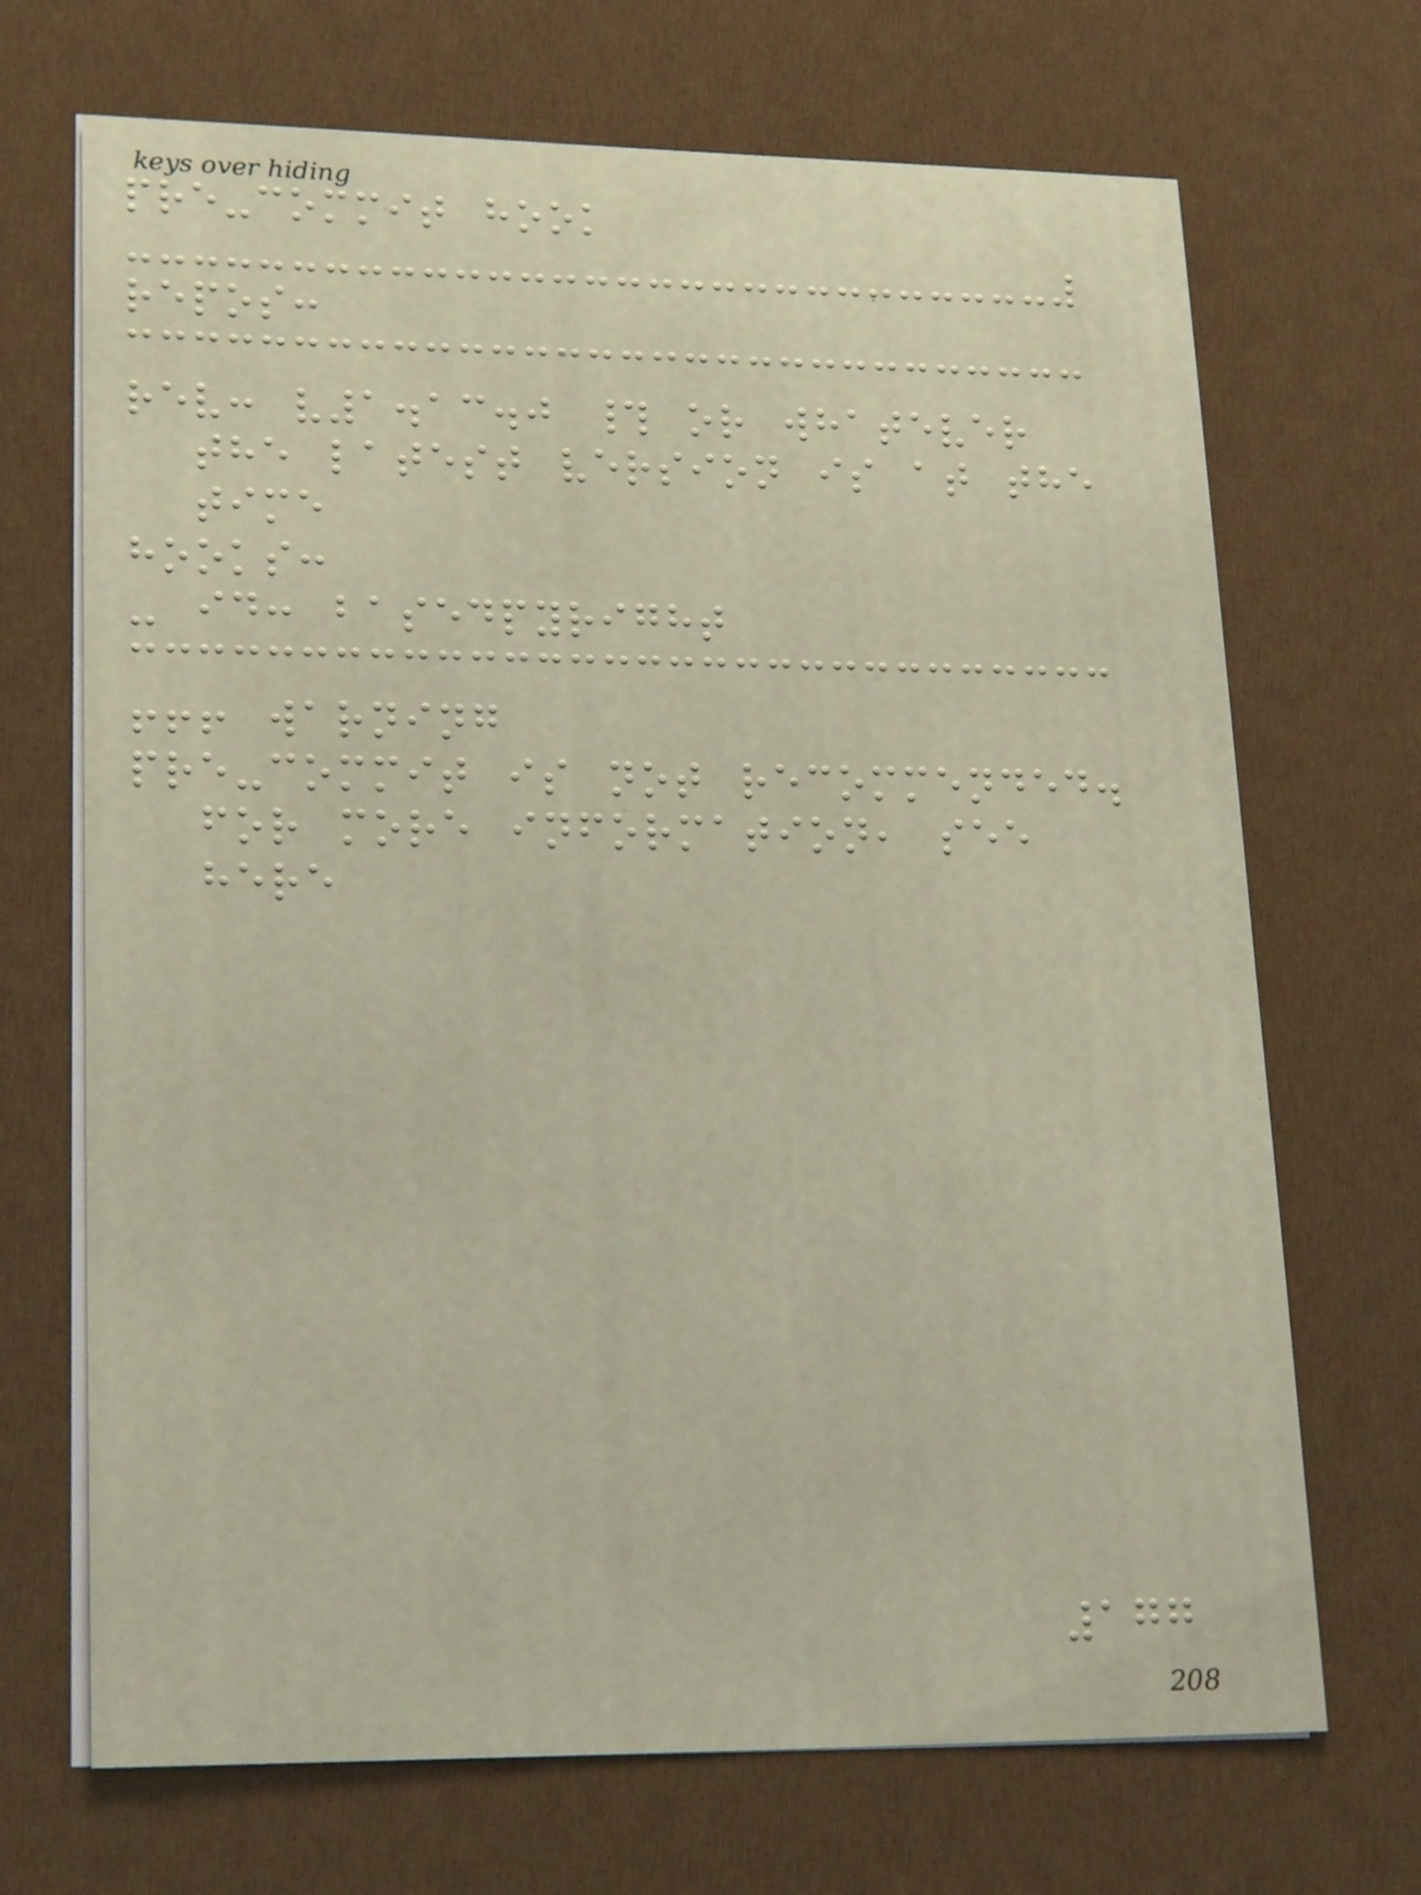pre-commit hook
repos:
rev: v1.13.0 # or whatever
the latest version is at the
time
hooks:
- id: basedpyright
!!! warning
pre-commit is not recommended.
for more information, see
here
177
